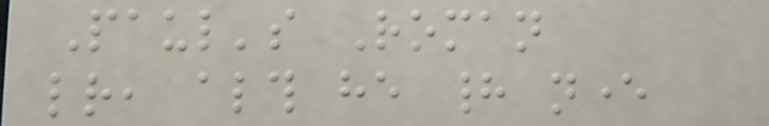Paul's Roman
letter, although he had never
